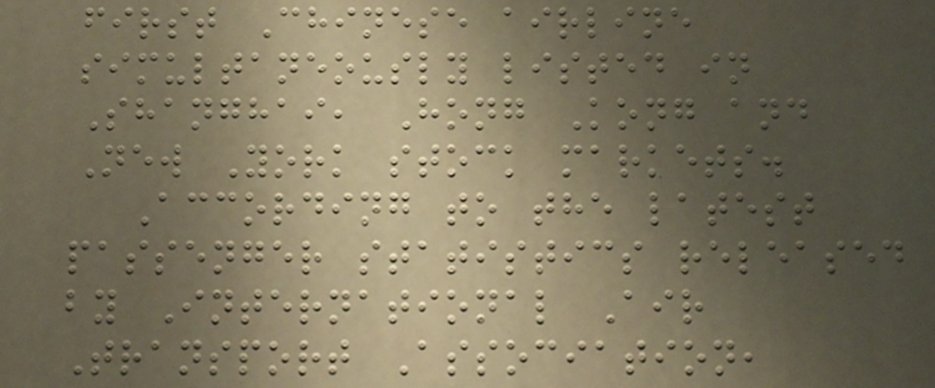first Chinese airline
simultaneously listed in
Shanghai, Hong Kong and
New York stock markets.
According to the latest
passenger statistics released
by International Air
Transport Association,
